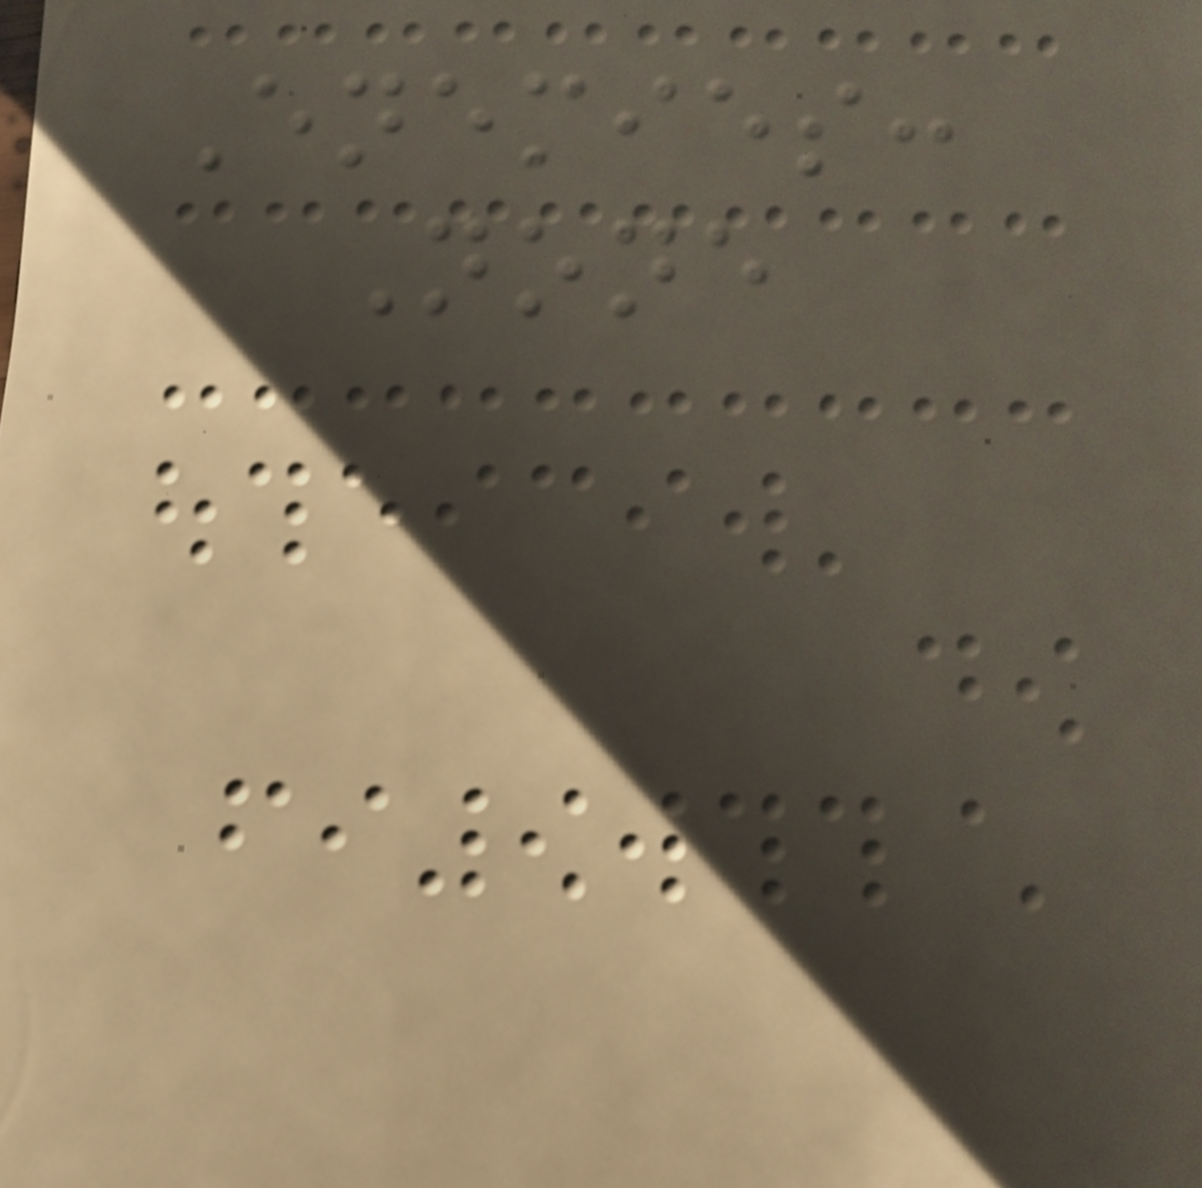Enemies:
None
